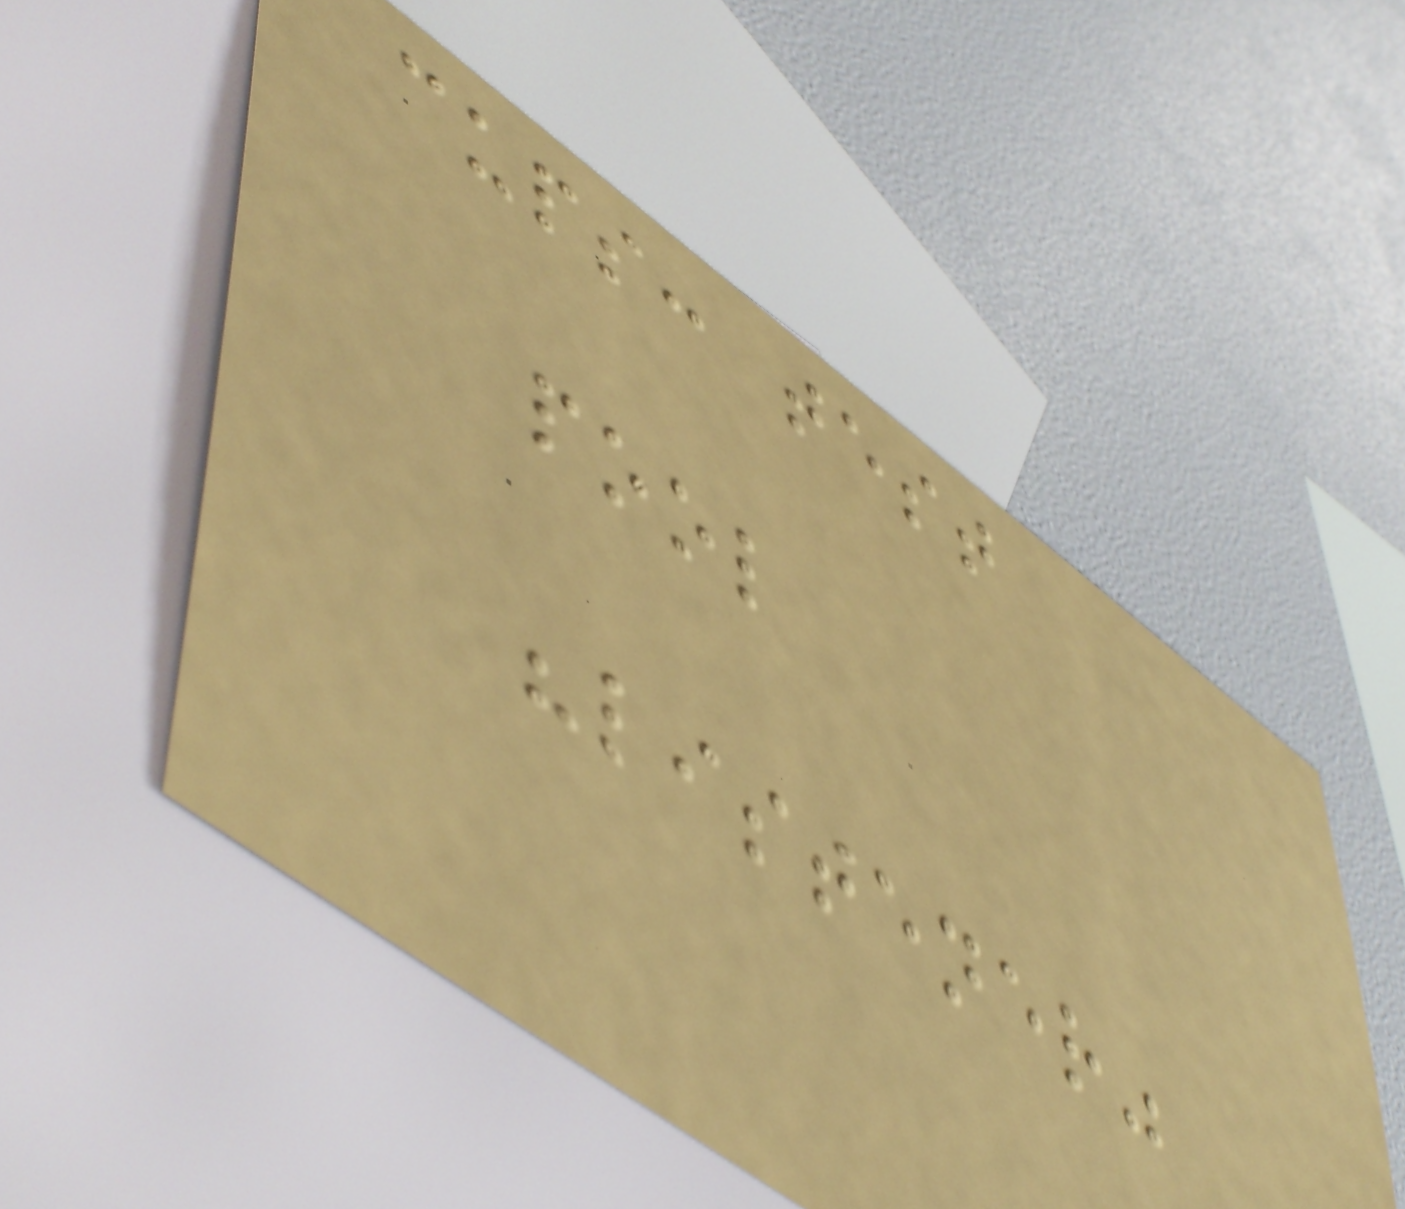cups: test
pool
"listener"
